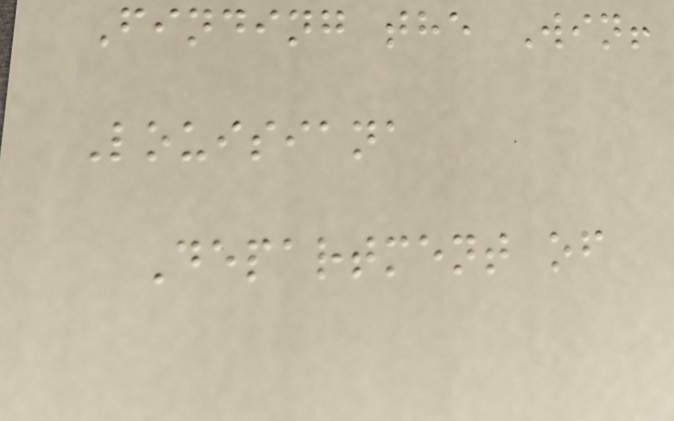Finding the Win!
Louisiana
Department of
